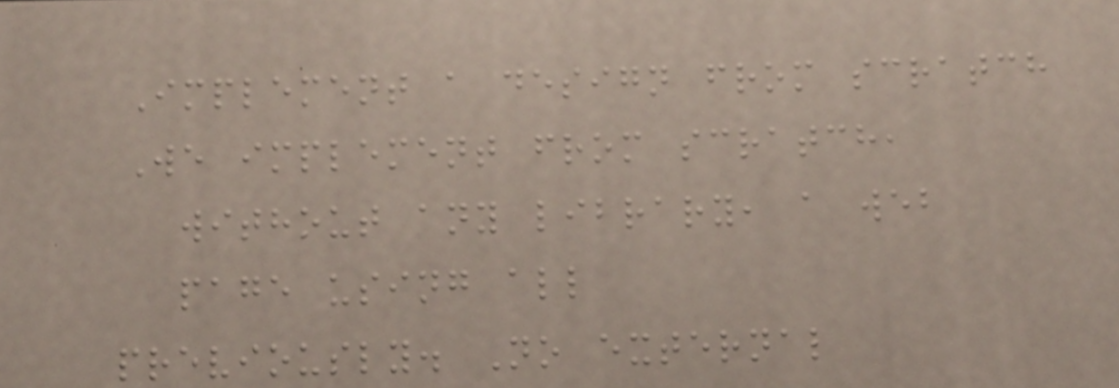Implement a design from scratch
We implement from scratch,
without any library, a web
page using all
previously. No external
